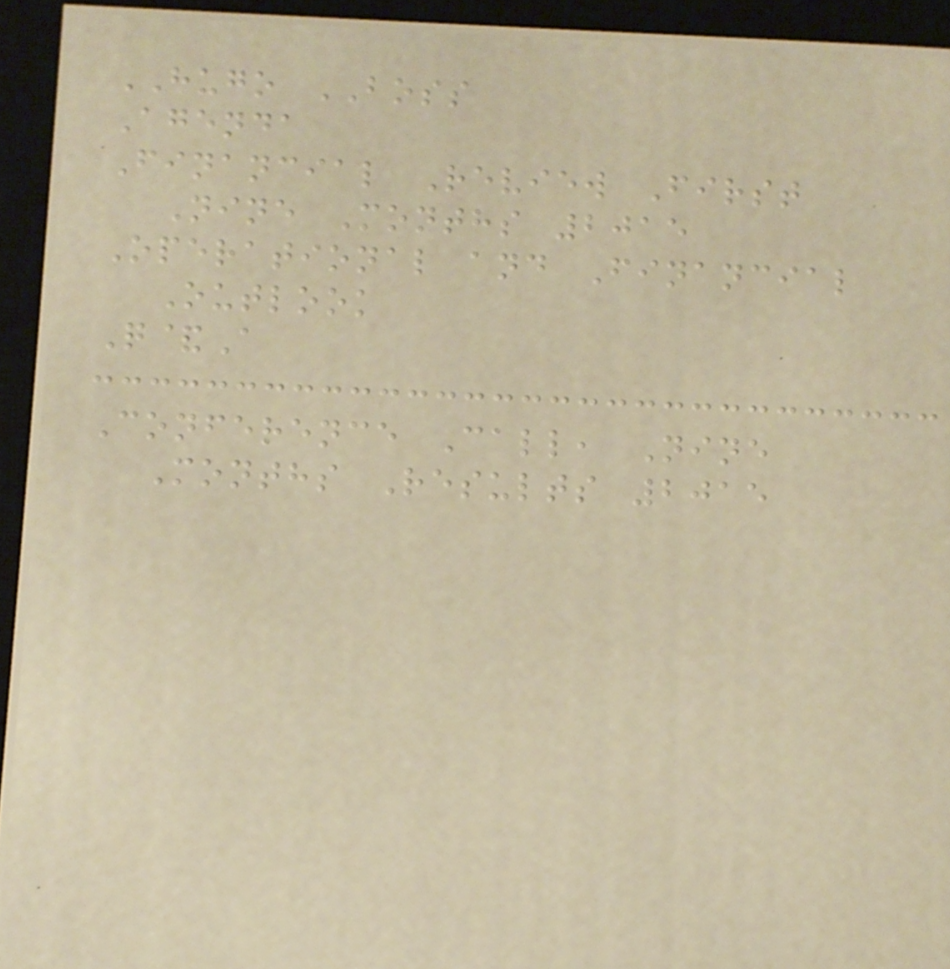HUGO BOSS
Agenda
Financial Review First
Nine Months 2015
Operational and Financial
Outlook
Q&A
Conference Call, Nine
Months Results 2015
